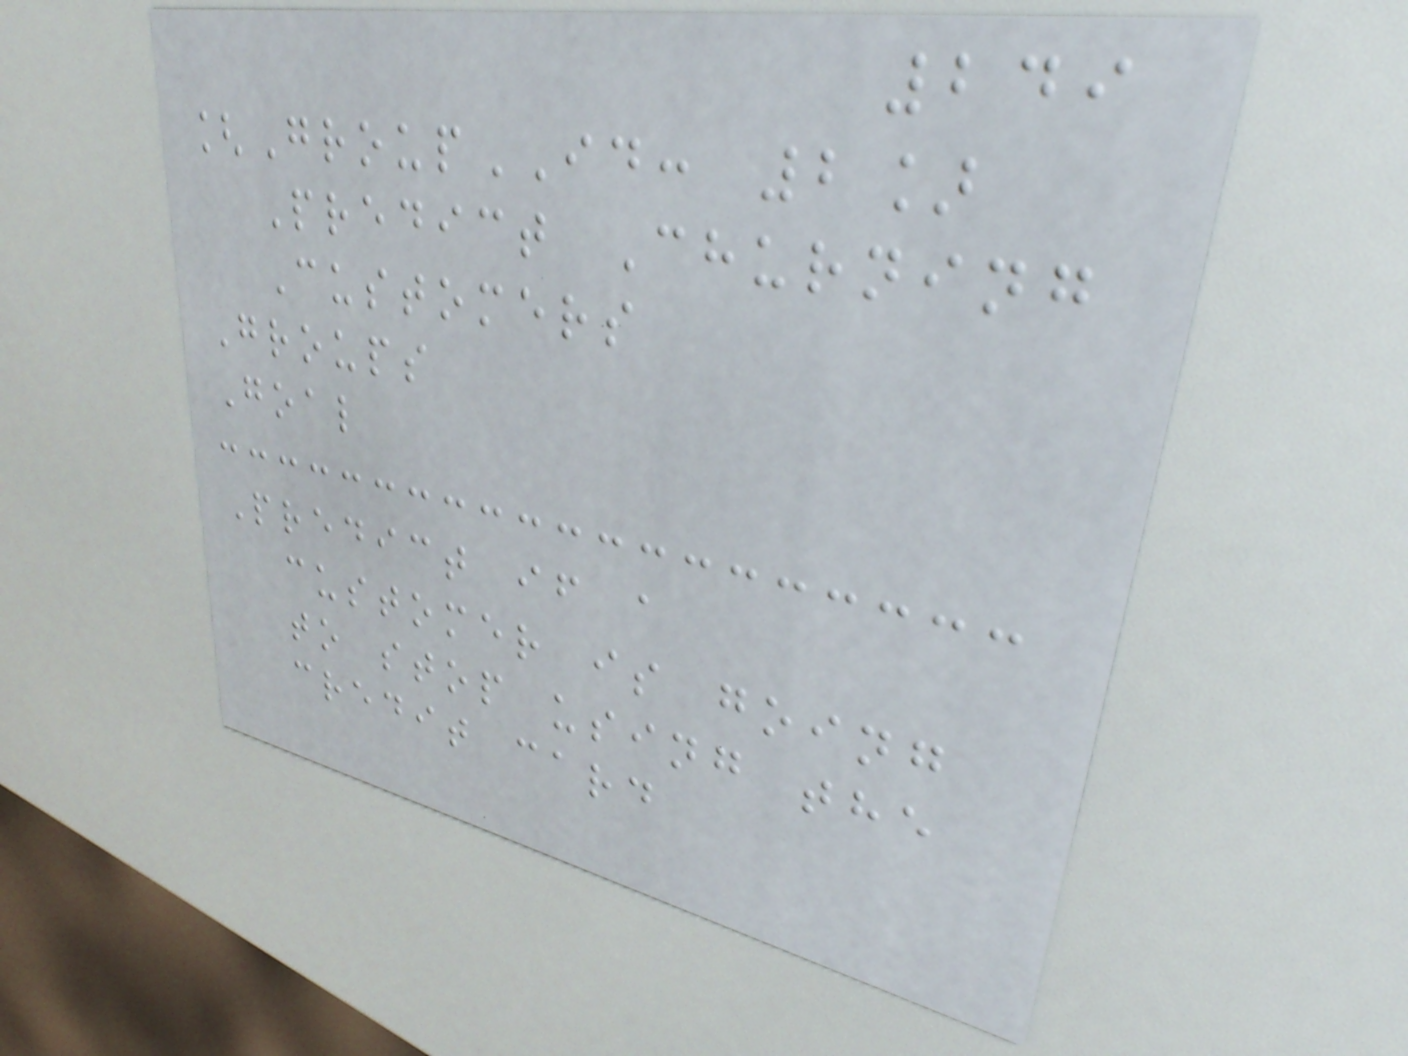249
[GroupID: 2]
Predict Churning
Customers
Groups
Goal
Predict if a
customer is going
to stop using the
credit card
